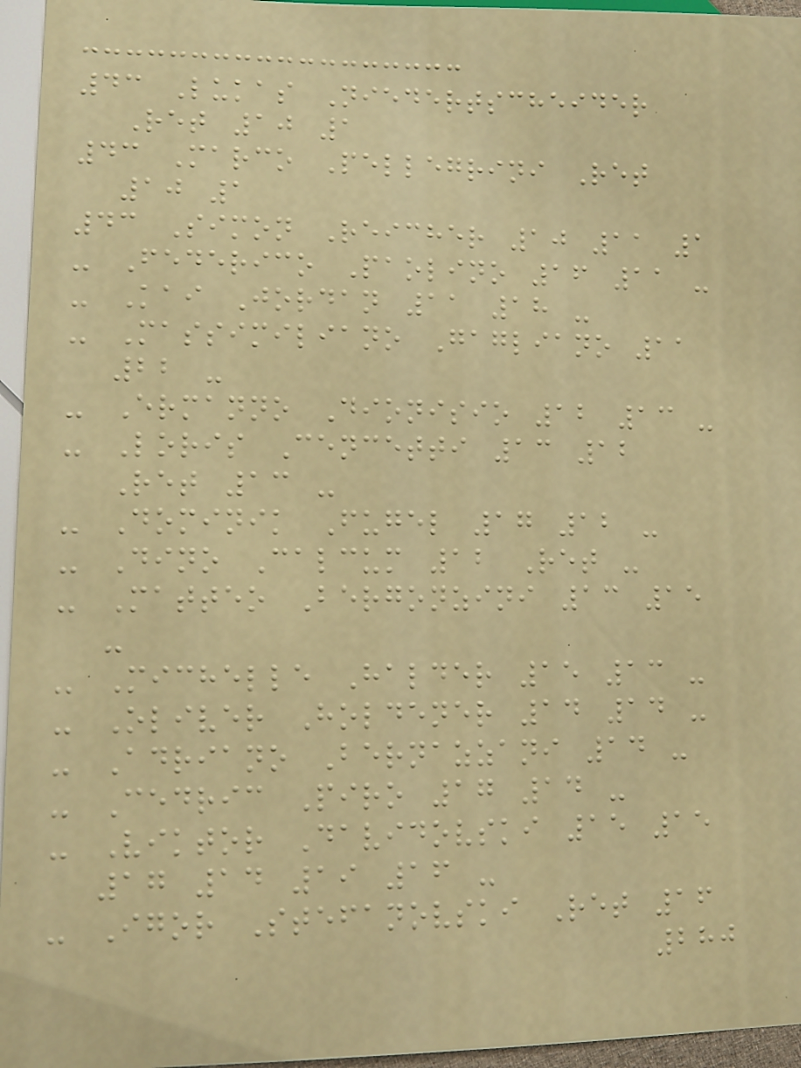43 Lukas Niedertscheider
Ret 10 1
43 Marco Pellegrini Ret
10 1
43 Simon Reicher 10 11 1
- Federico Paolino 16 11 -
- Kai Jordan 11 18 -
- Massimiliano Gagliano 11
22 -
- Ermanno Dionisio 12 13 -
- Loris Cencetti 13 12
Ret 13 -
- Dominik Fugel 17 12 -
- Dino Calcum 12 Ret -
- Matteo Bergonzini 13 15
-
- Michelle Halder 15 13 -
- Oliver Holdener 14 14 -
- Adriano Bernazzani 14 -
- Cedric Piro 17 14 -
- Viktor Davidovski 15 15
17 14 19 16 -
- Igor Stefanovski Ret 16
280
